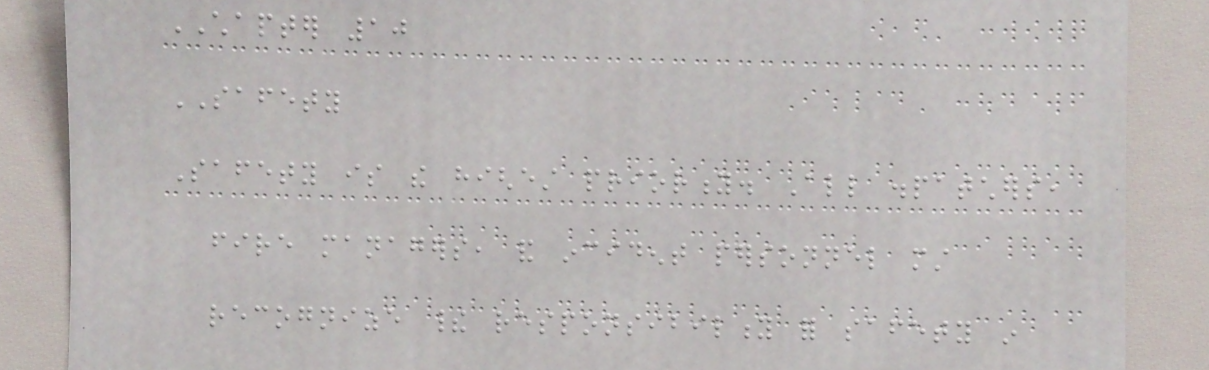CHAPTER 10
SAFETY
Safety is the highest priority. All dispatchers,
fire managers, and incident personnel must
recognize their responsibility for safety in
